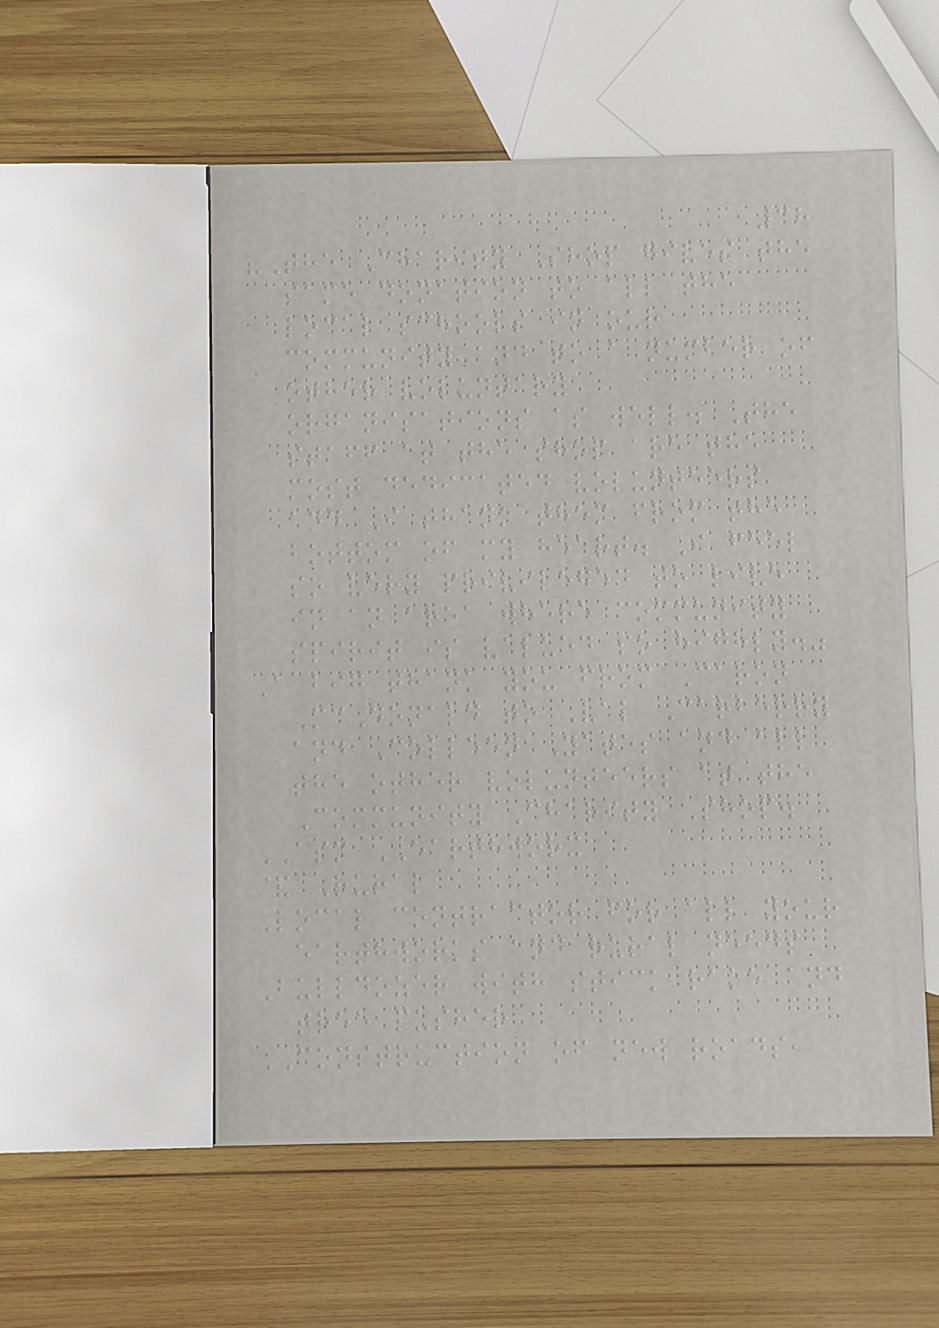38
"The Charity Shop gives the
same donation to all the
local schools in our
community and to a number of
other voluntary
organisations as well. The
staff at the shop are the
most dedicated volunteers
and I thank them from the
bottom of my heart. I feel
so very privileged to live
in an area where community
spirit is valued so highly."
A big thank you from Caron
McDonald to Val Carberry
and Colleen Yates and all
the other volunteers at the
Community Charity Shop.
ASM EARTHWORX
& Rural
Local contractor for all your
earthworks and rural needs
Bulldozer with stick rake and
tree pusher
CONSTRUCTION of new roads,
